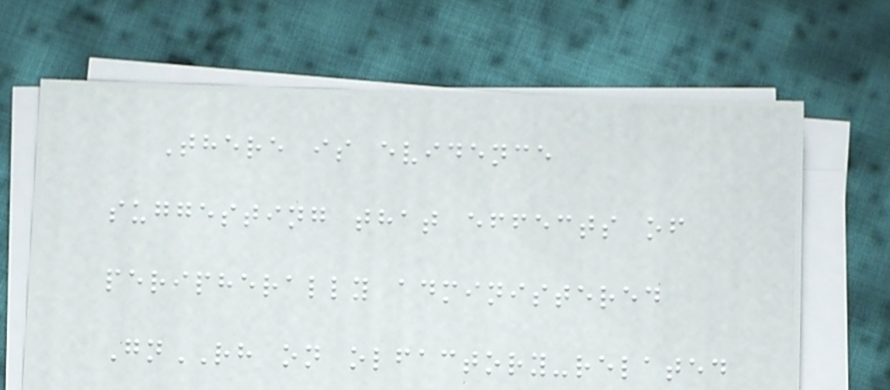There is evidence
suggesting that effects of
peripherally administered
GnRH on olfactory-related
